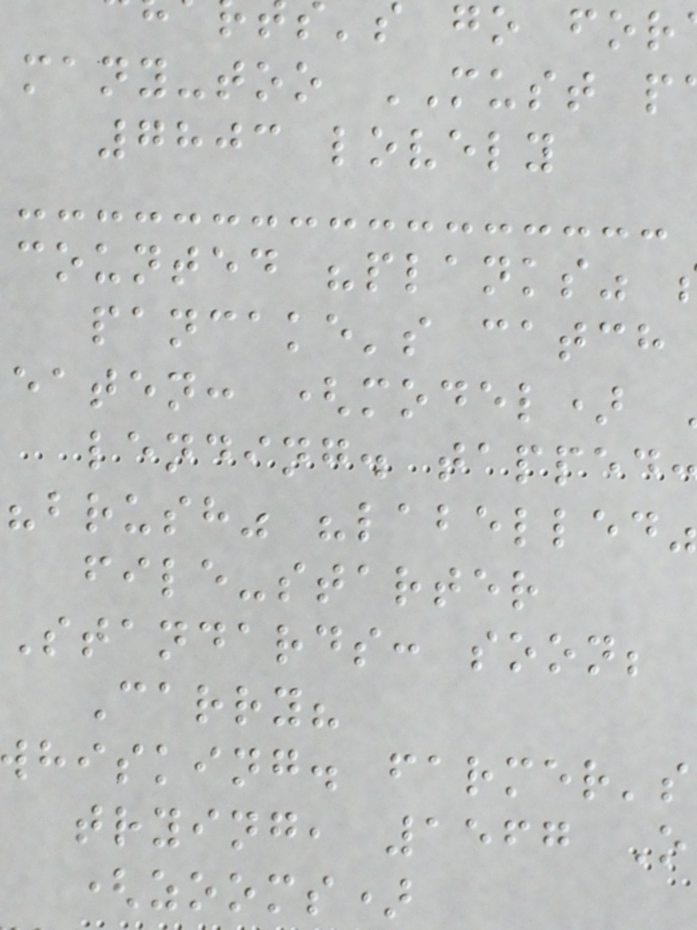s go for
many-too MUST p
7803 lovely
counted "planks"
pancake's catch
eaten: (model)
lending. tapped
"brush" "labelled"
file-starter
Standards: soon;
Carry?
hisking. farmer's
trying, 1567 O
(zooms)
